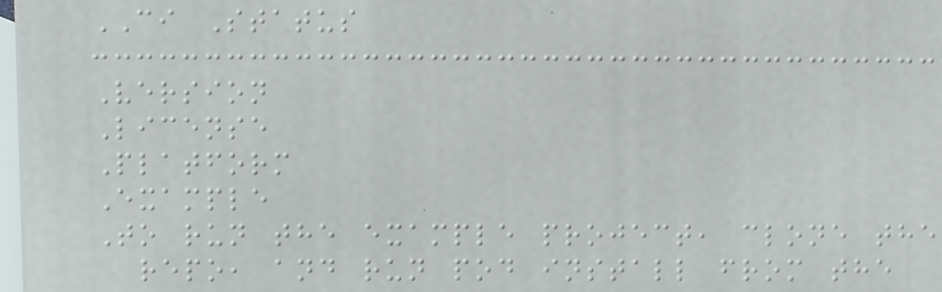CI Status
Version
License
Platform
Example
To run the example project, clone the
repo, and run pod install from the
